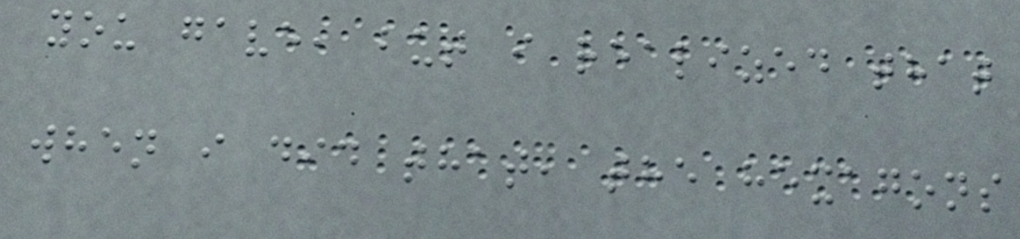you gave, but i realized that
when i did that, the hexagons
